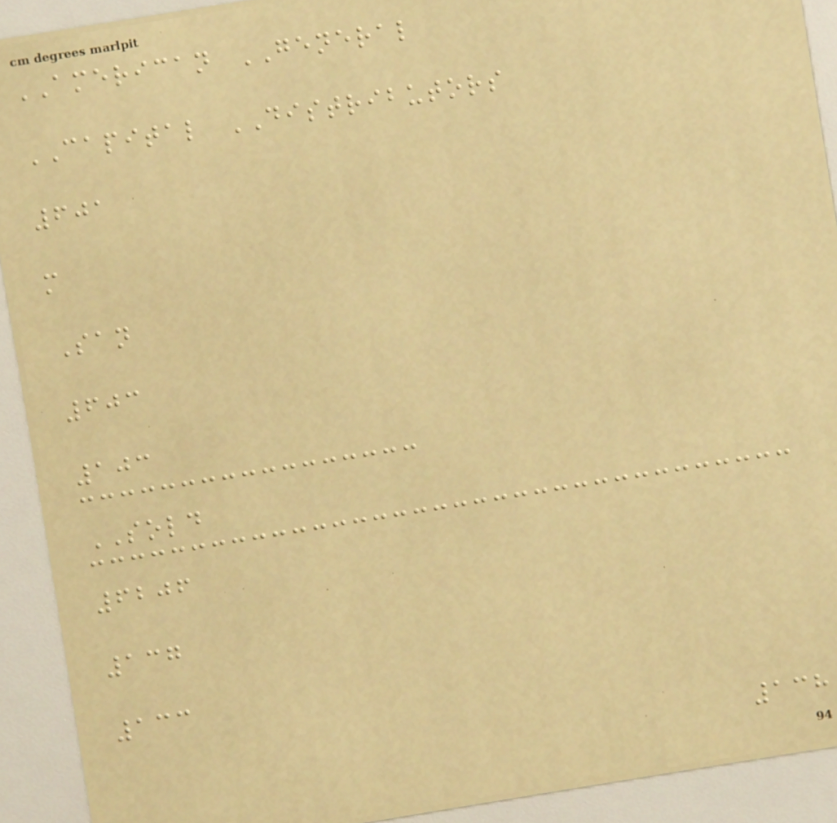AMERICAN GENERAL
CAPITAL DISTRIBUTORS
601
m
San
603
103
SOLD
6206
137
133
138
